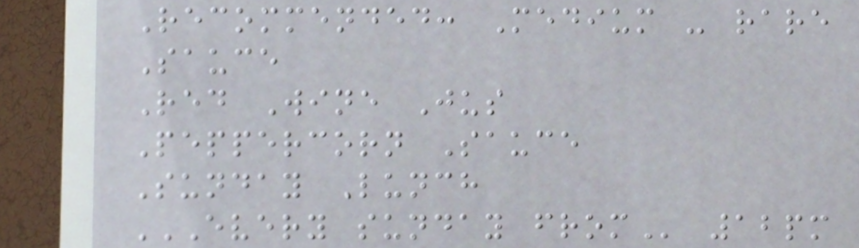Recommended: Medium - rare
Sauce
Red Wine Jus
Peppercorn Sauce
Sunday Lunch
EVERY SUNDAY FROM 12pm
